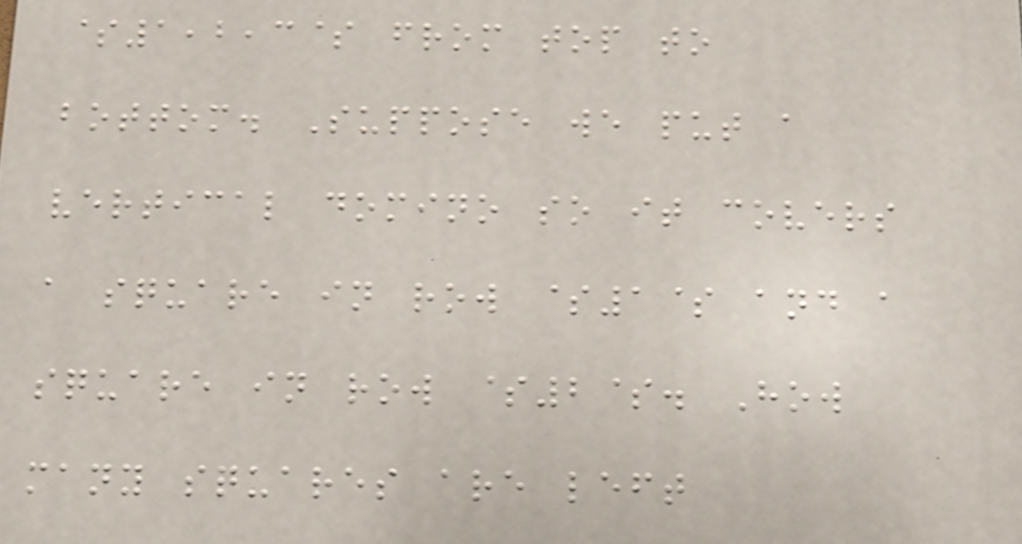$1,2,3$ from top to
bottom. Suppose we put a
vertical domino so it covers
a square in row $1$ and a
square in row $2$. How
many squares are left
